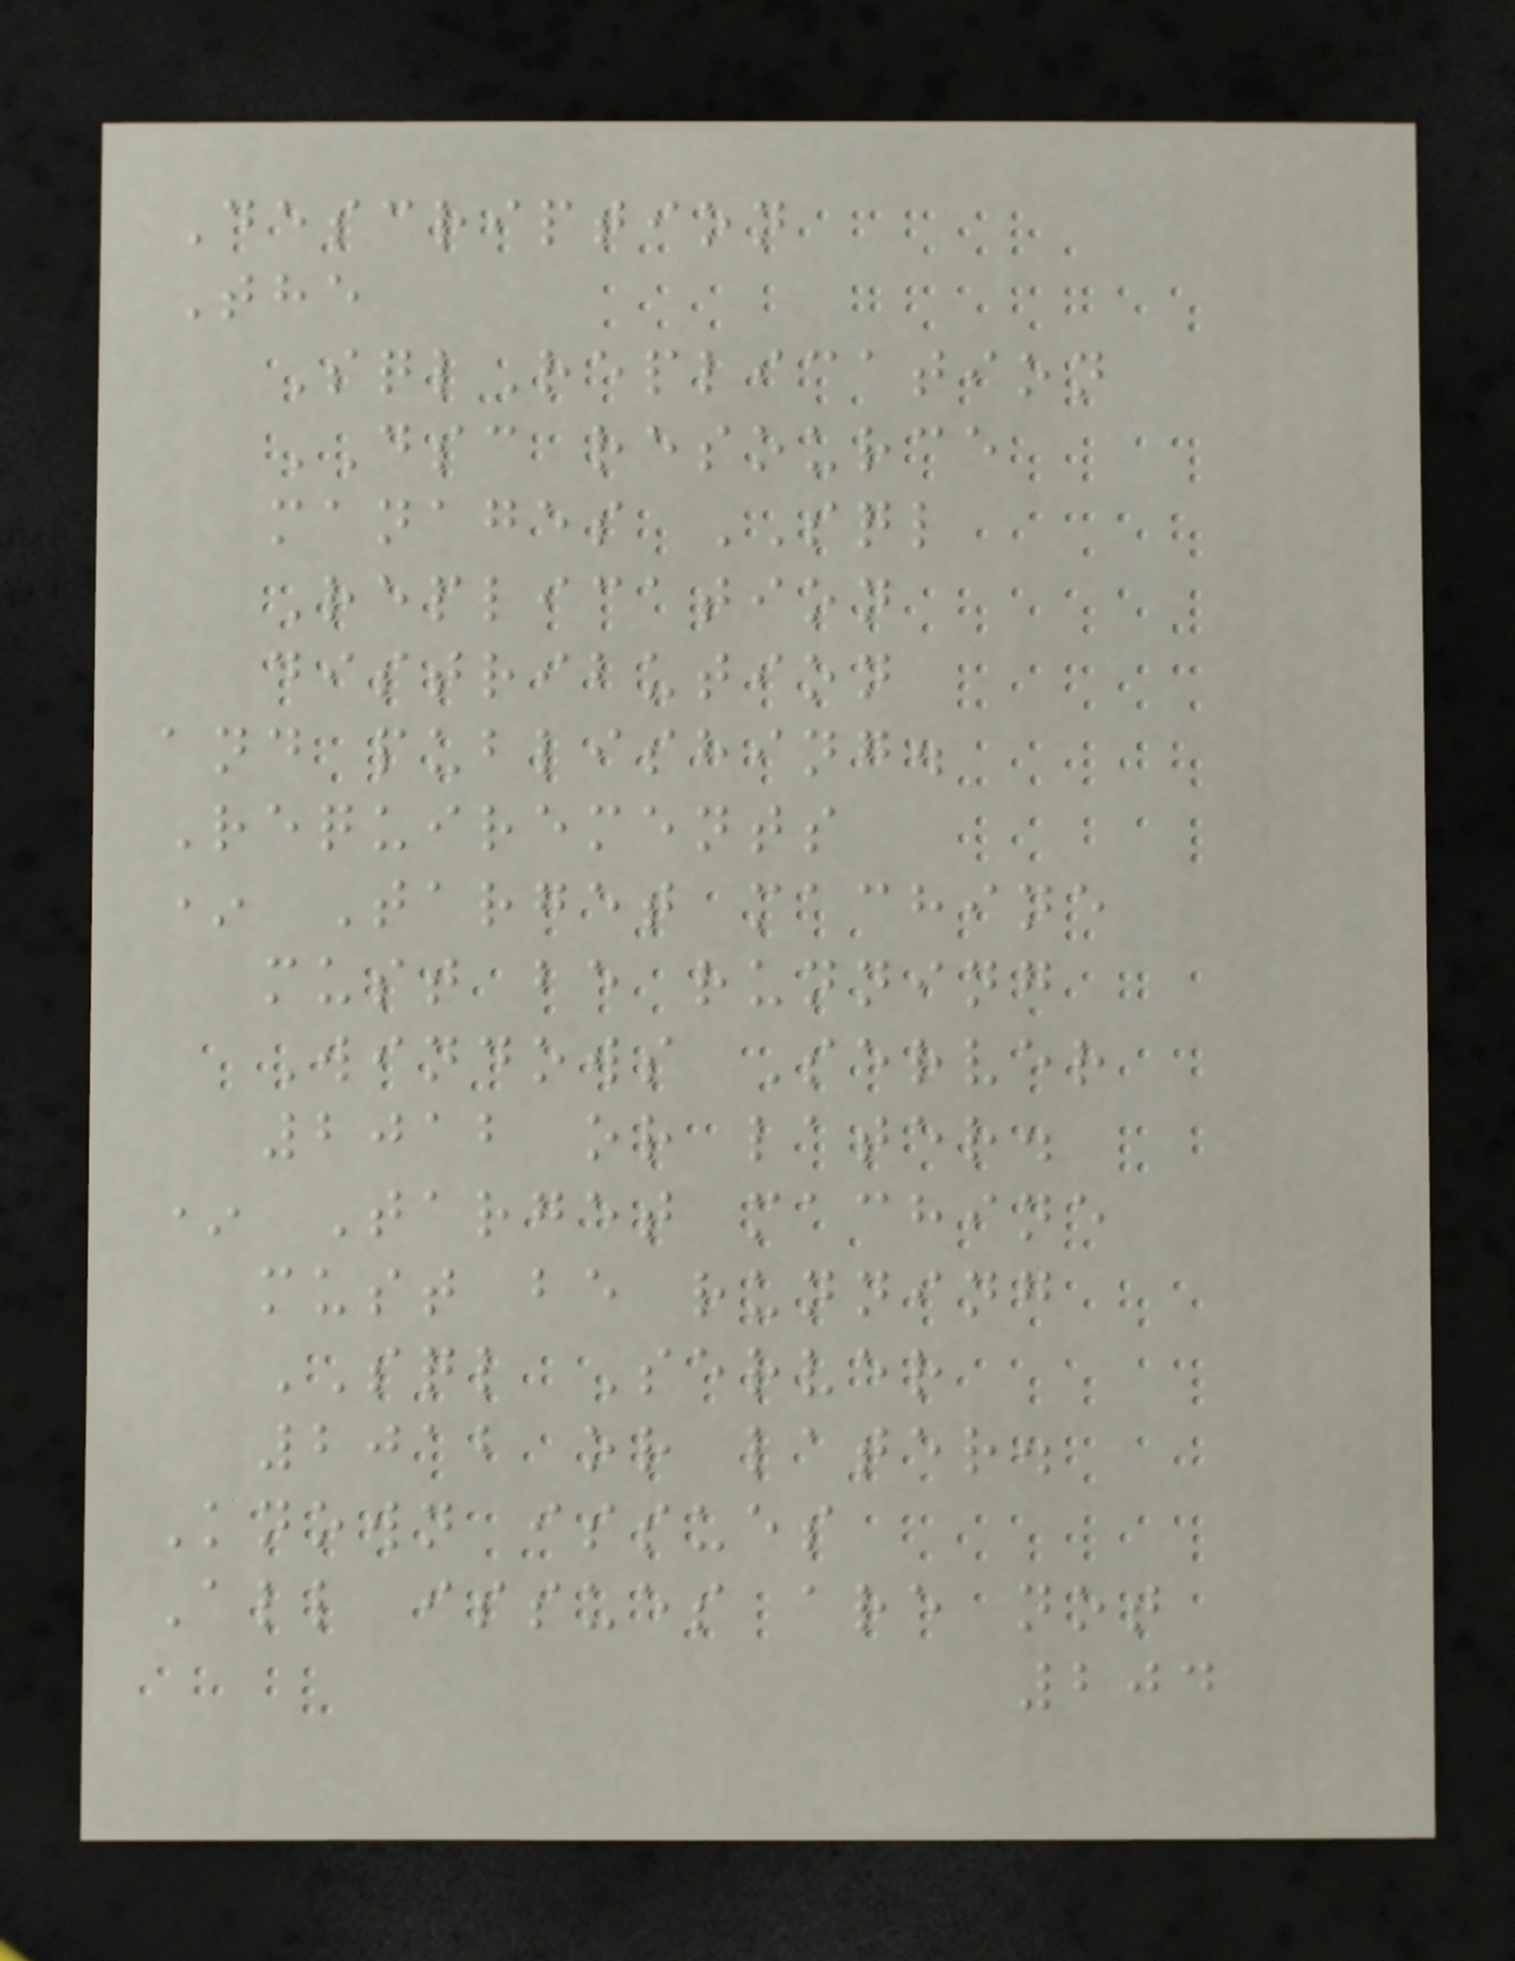Description
The
SqlReplication
DSC resource
manages SQL
Replication
distribution
and publishing.
Requirements
* Target machine
must be running
Windows Server
2012 or later.
* Target machine
must be running
SQL Server
2012 or later.
Known issues
All issues are not
204
